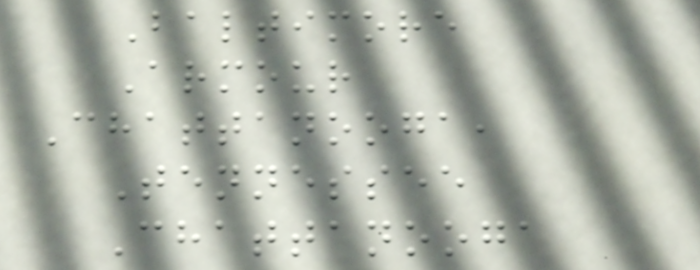Baltimore
Armour
Chattanooga,
Tennessee
Chattanooga
